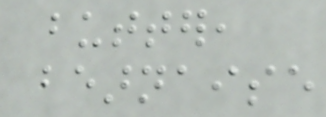butter,
bearnaise
